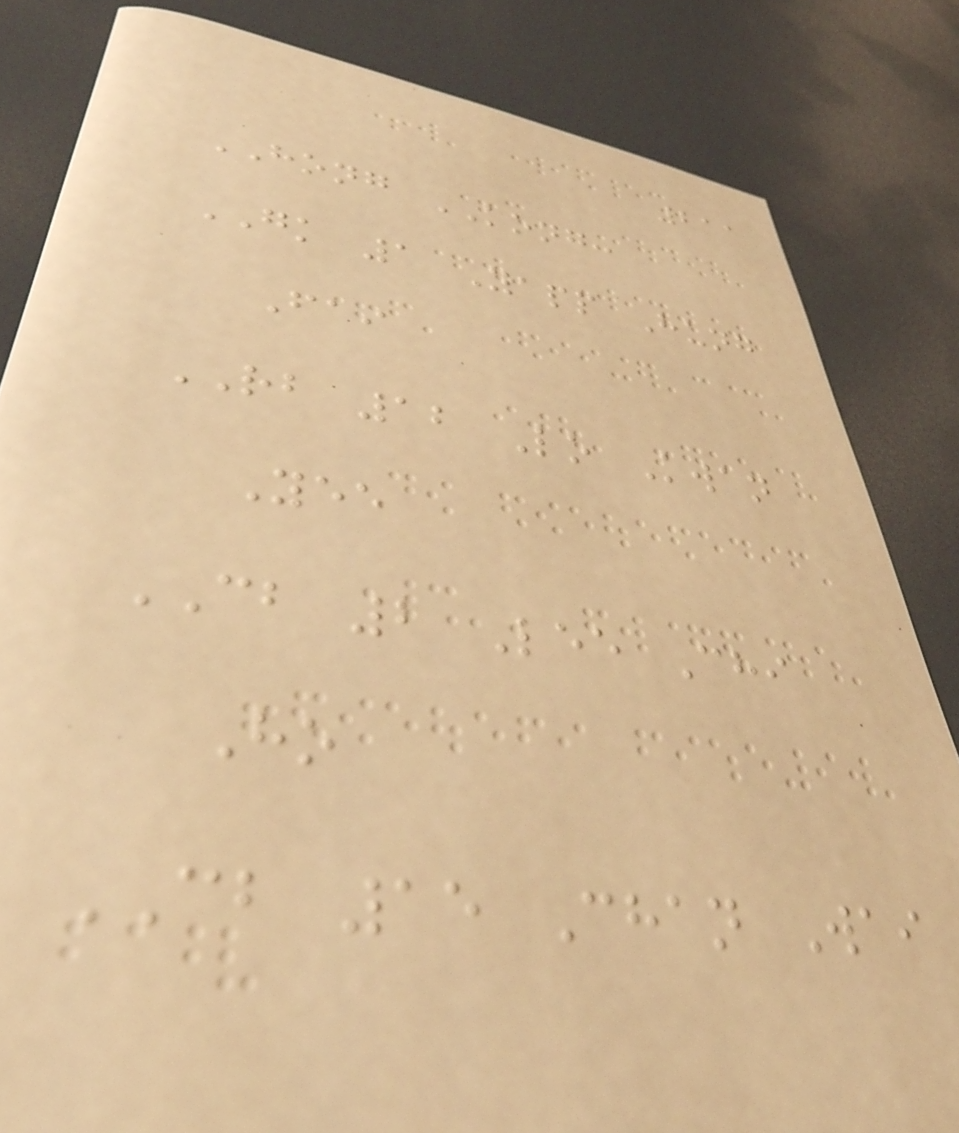211
HONG KONG:
GK 1 Yapp Hung
Fai
RB 12 Lo Kwan
Yee
CB 2 Lee Chi
Ho
CB 15 Chan Wai
